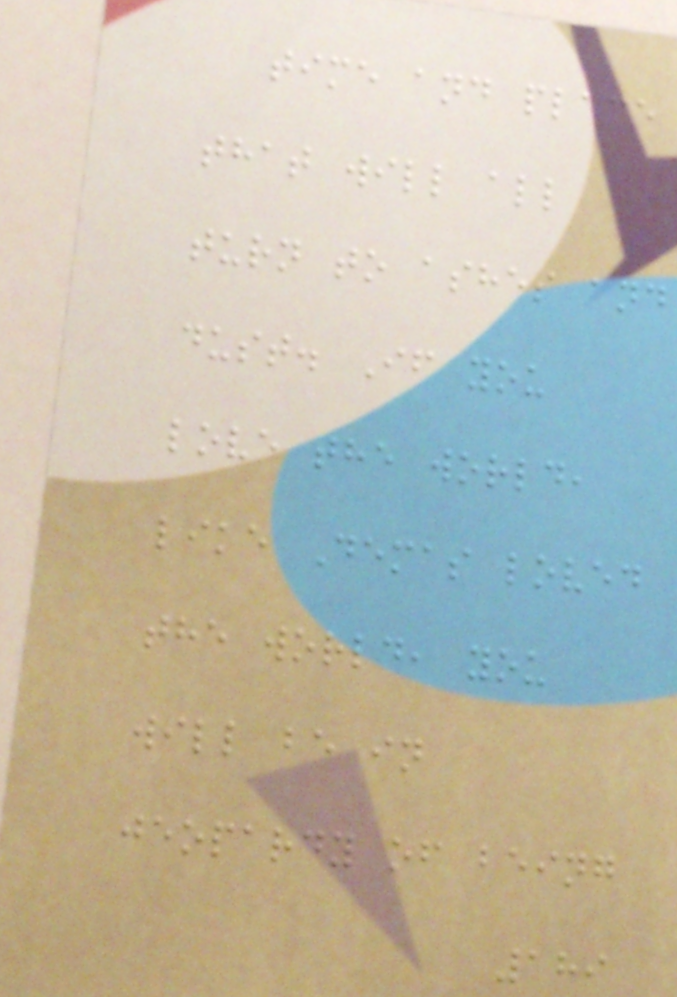time and place
that will all
turn to ashes and
dust. If you
love the world,
like Demas loved
the world, you
will be in
jeopardy of being
189
